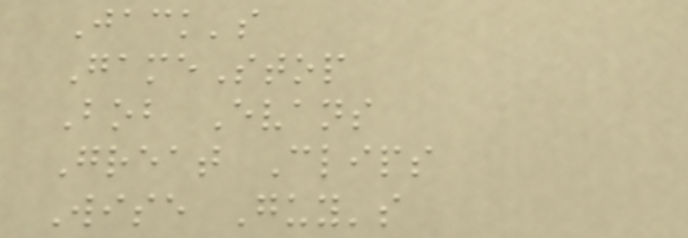Jack's
GameStop
Bob Evans
Great Clips
Wise Guy's
